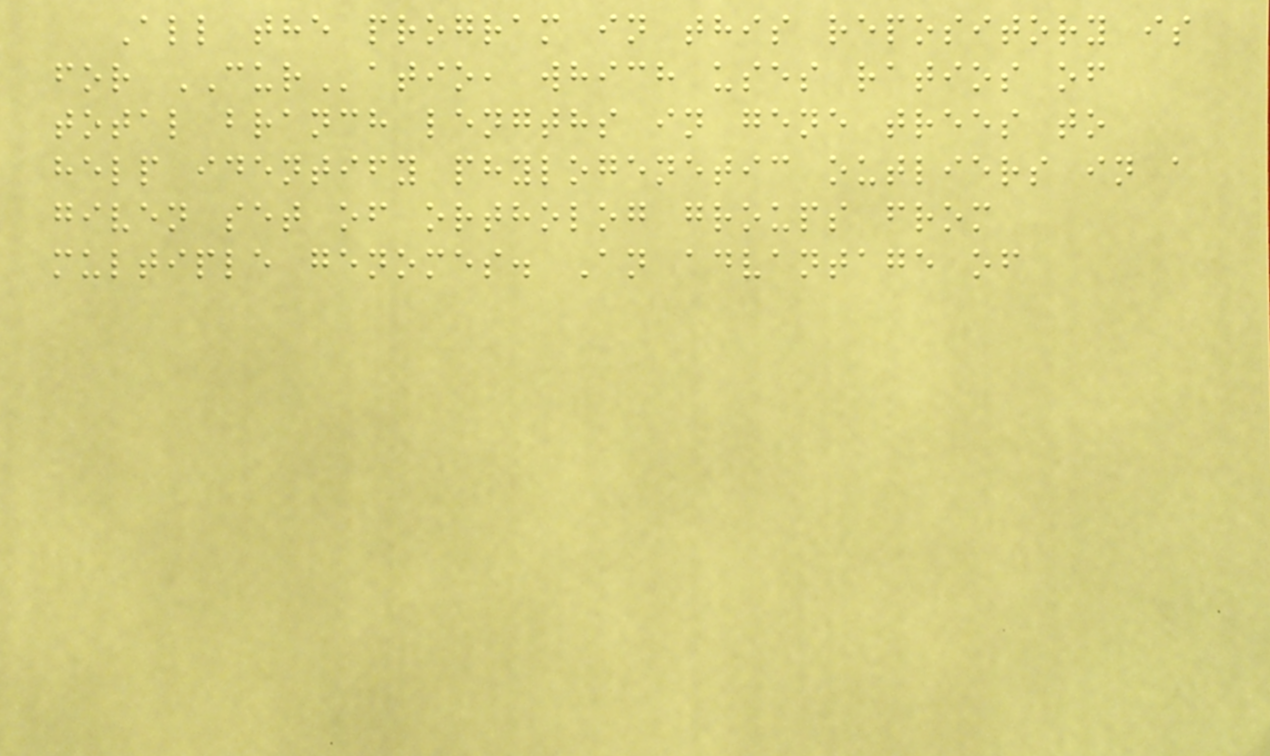All the program in this repository is
for CURatio, which uses ratios of
total branch lengths in gene trees to
help identify phylogenetic outliers in a
given set of ortholog groups from
multiple genomes. An advantage of
